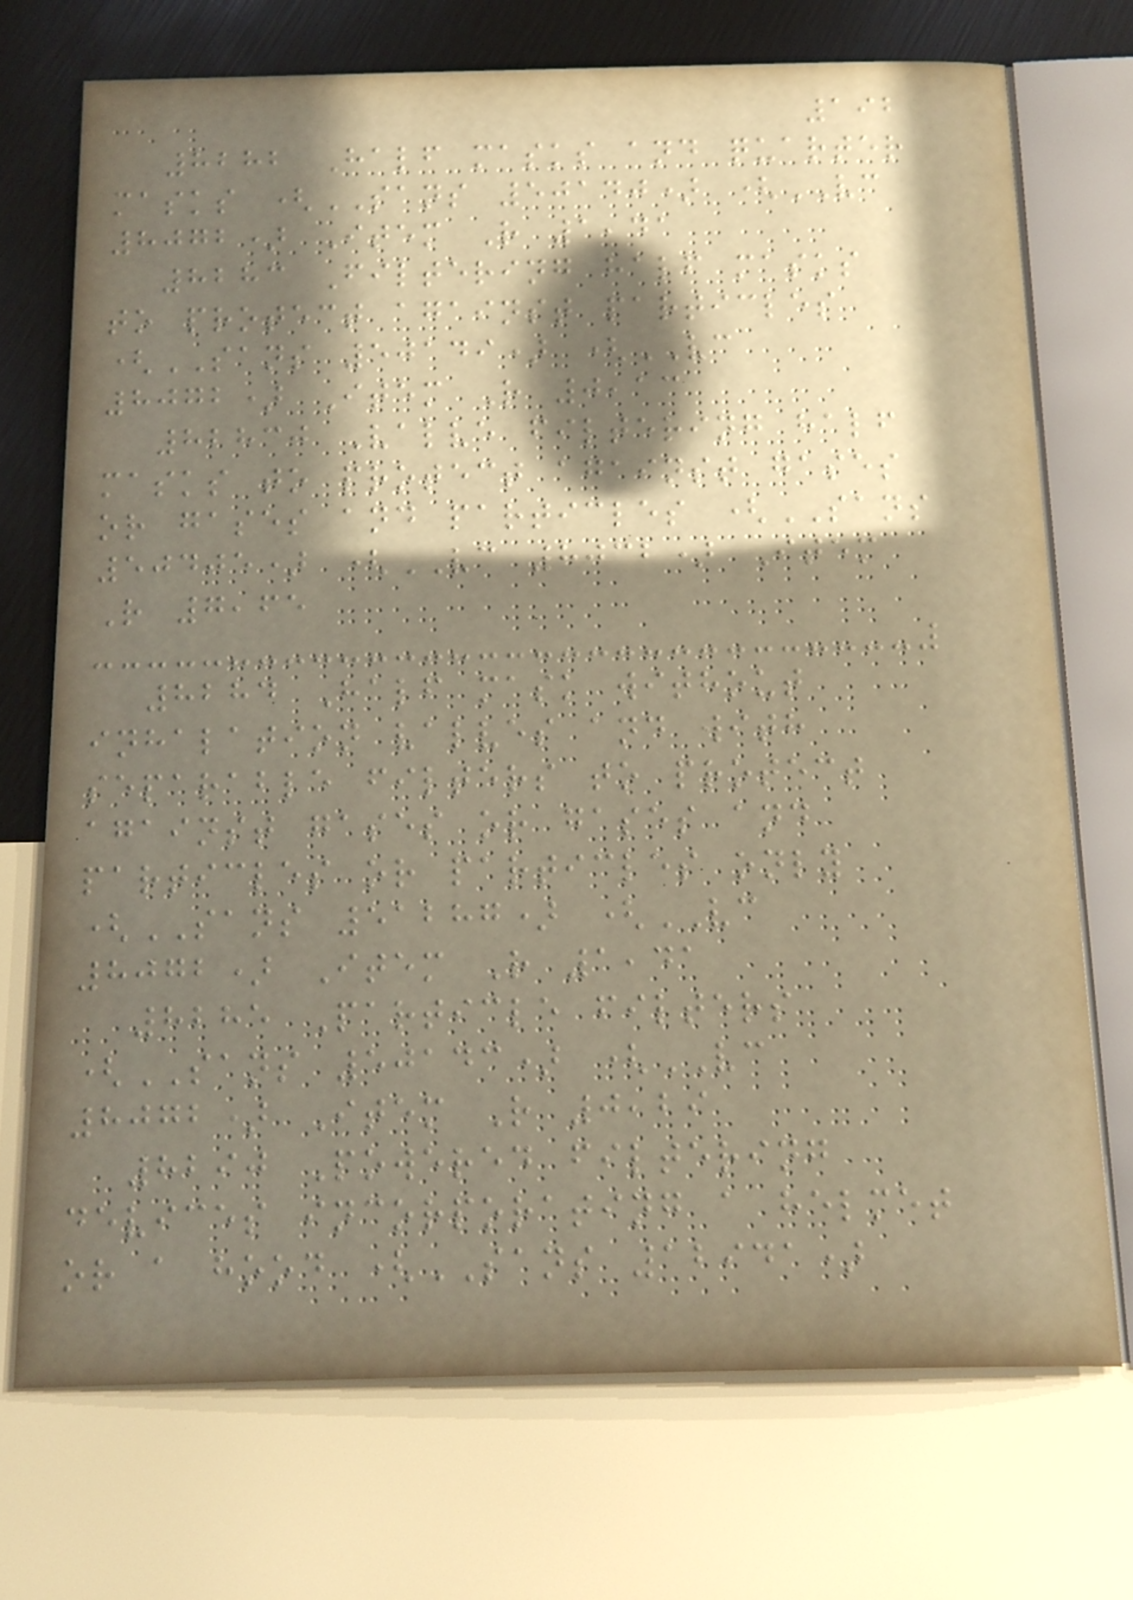192
8282 Half masks and quarter
masks (SANS 50140) (VC
8072) Item R 1,41
8283 Filtering half masks
to protect against particles
(SANS 50149) (VC
8072) Item R 0,13
82830 Valve filtering half
masks to protect against gases
or gases and particles (SANS
50405) (VC 8032) Item
R 7,65
8284 Half mask without
inhalation valves and with
separable filters to protect
against gases or gases and
particles or particles only
(SANS 51287) (VC
8072) Item R 1,41
8285 Particle filters
(SANS 50143) (VC
8072) Item R 0,29
8290 Powered filtering
devices incorporating a helmet
or a hood (SANS 12941)
